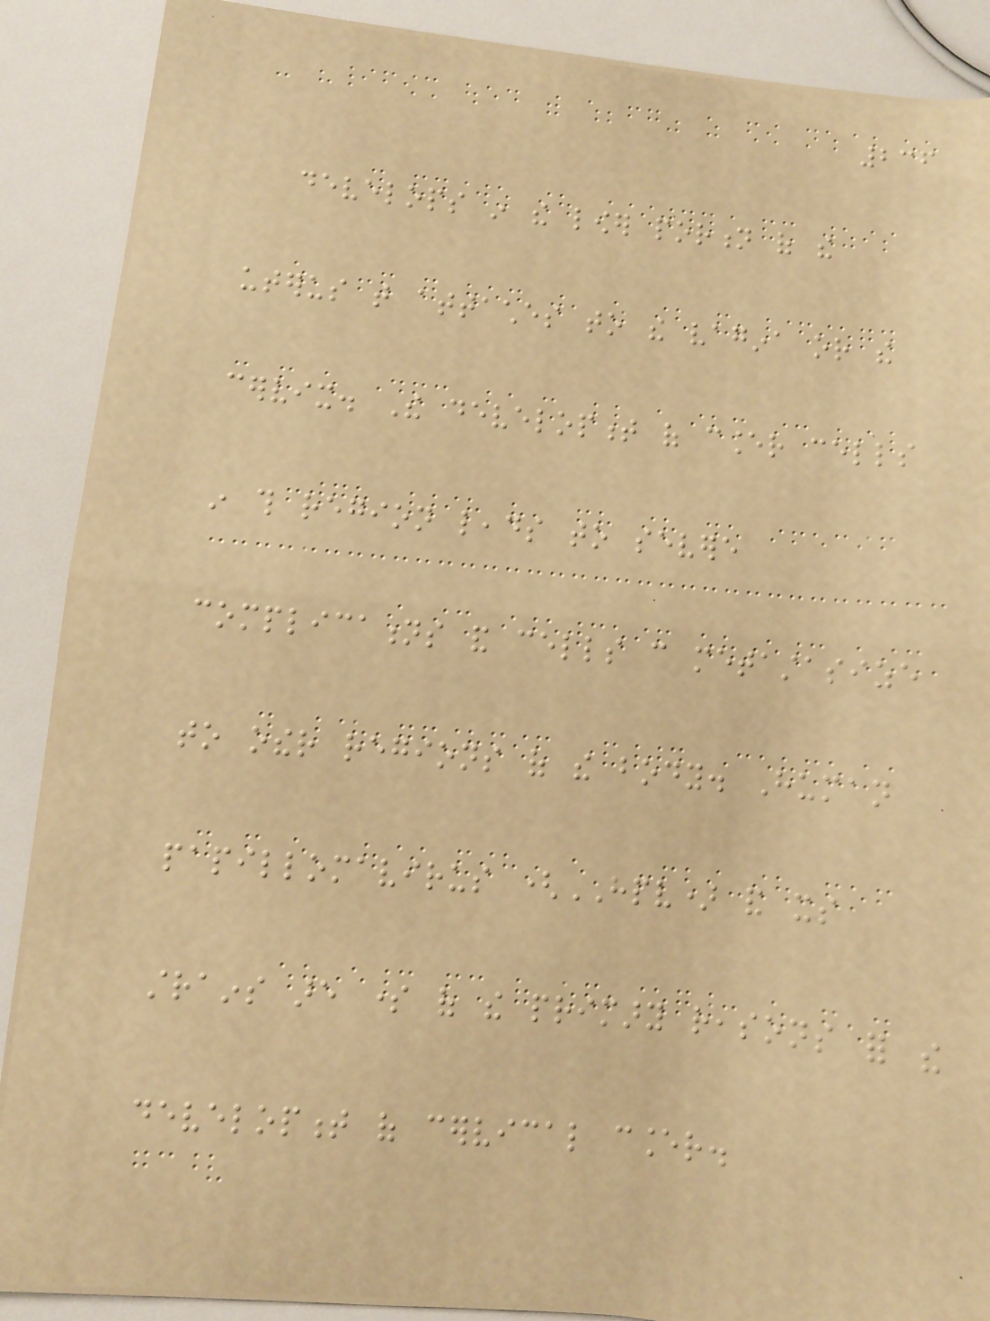236
develops in the lower portion of the
uterus that attaches to the vagina or the
cervix. The development of cancer cells
in this region leads to severe
complications and cells can metastasize
to other regions of the body. Human
papillomavirus (HPV) and its
strains are some of the primary reasons for the
development of cervical cancer.
